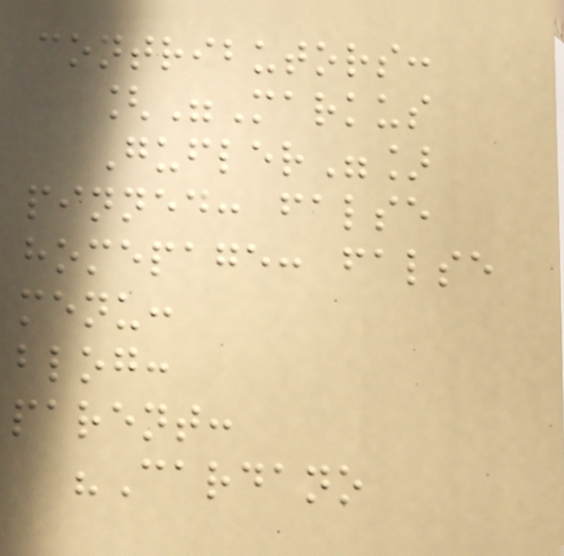contributors:
["Markus
Gufler"]
pinned: false
homepage: false
menu:
blog:
parent:
"Cardano
